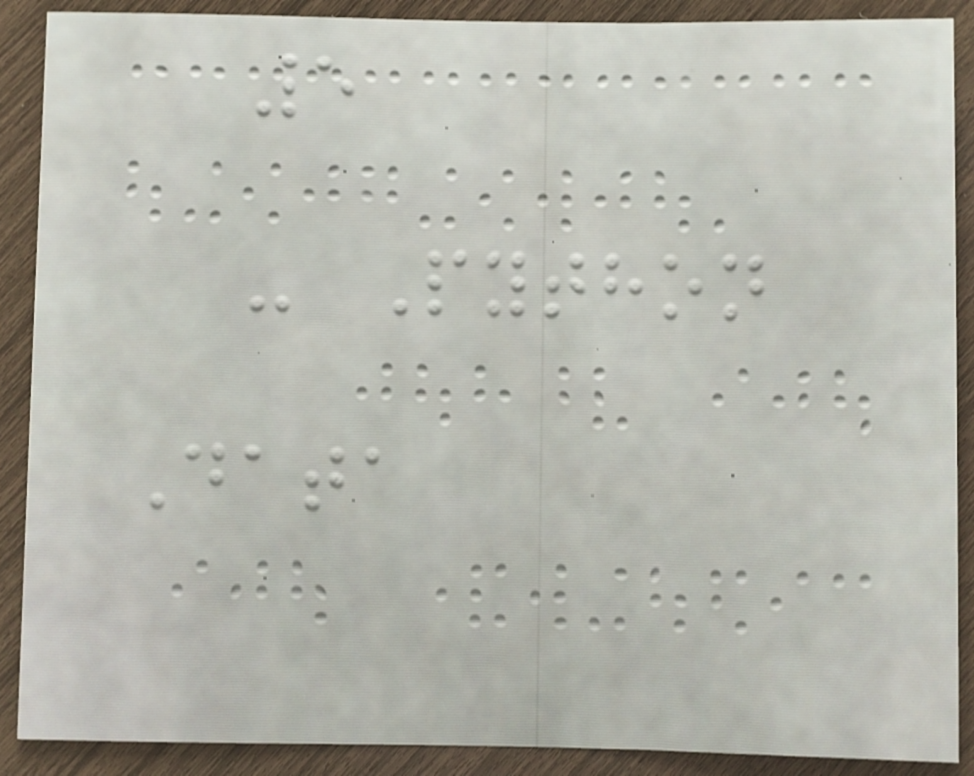5
- Python
Data
